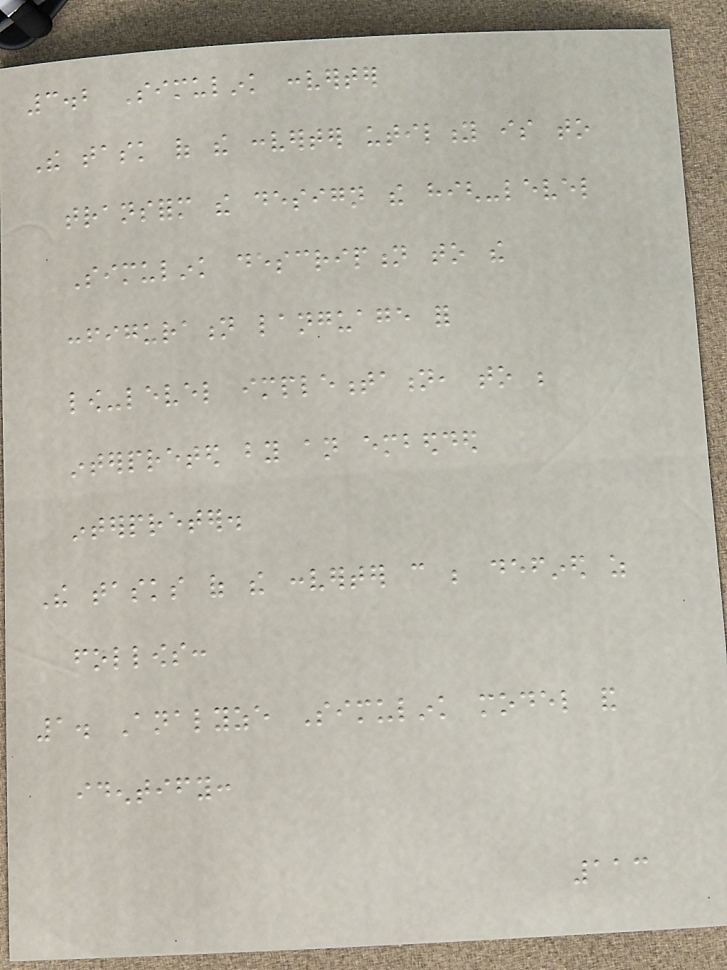3.2 Simulink converter
The task of the converter utility is to
transform the design the high-level
Simulink description to the
configuration language for
low-level implementation, to be
interpreted by an embedded
interpreter.
The tasks of the converter can be defined as
follows:
1. Analyze Simulink model and
identify:
113
